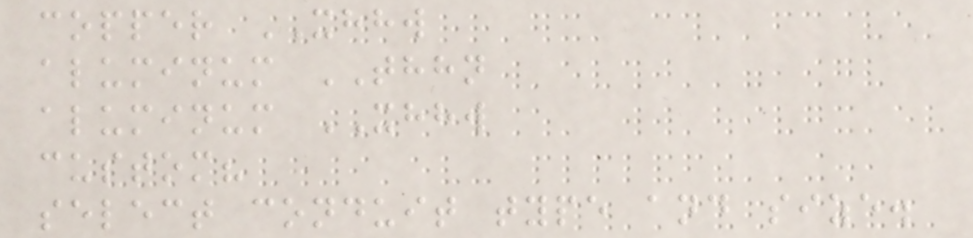copper XHHW
aluminum THHN
aluminum XHHW
custom?
select conduit type and size.
